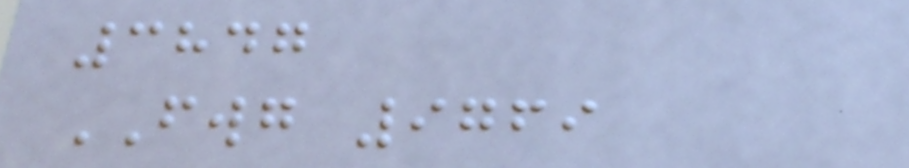3847
FWG 9769
